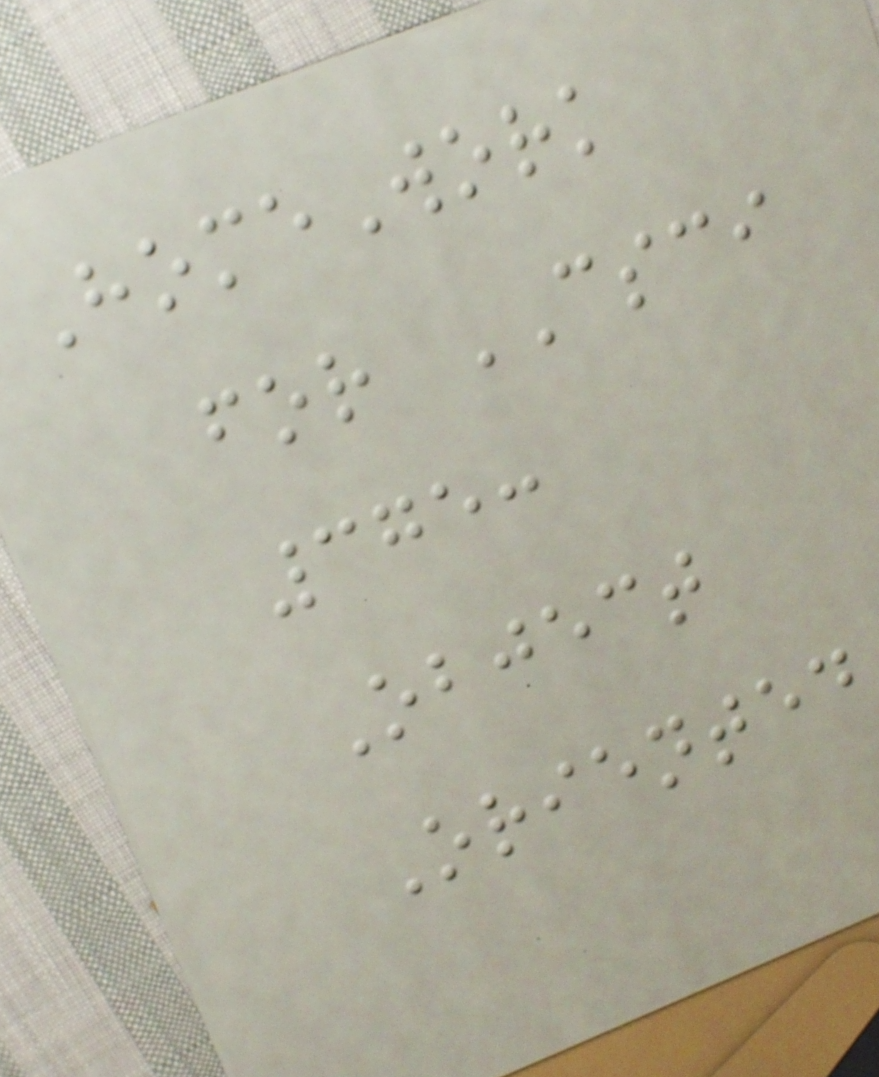HomeWork
for CSCI
375:
Object
Oriented
